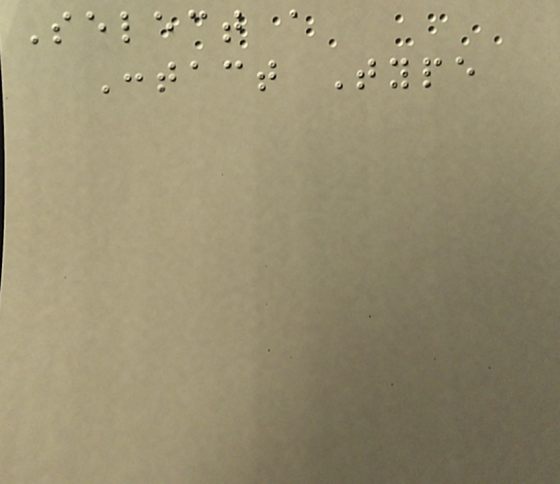Select a
Contact Type
